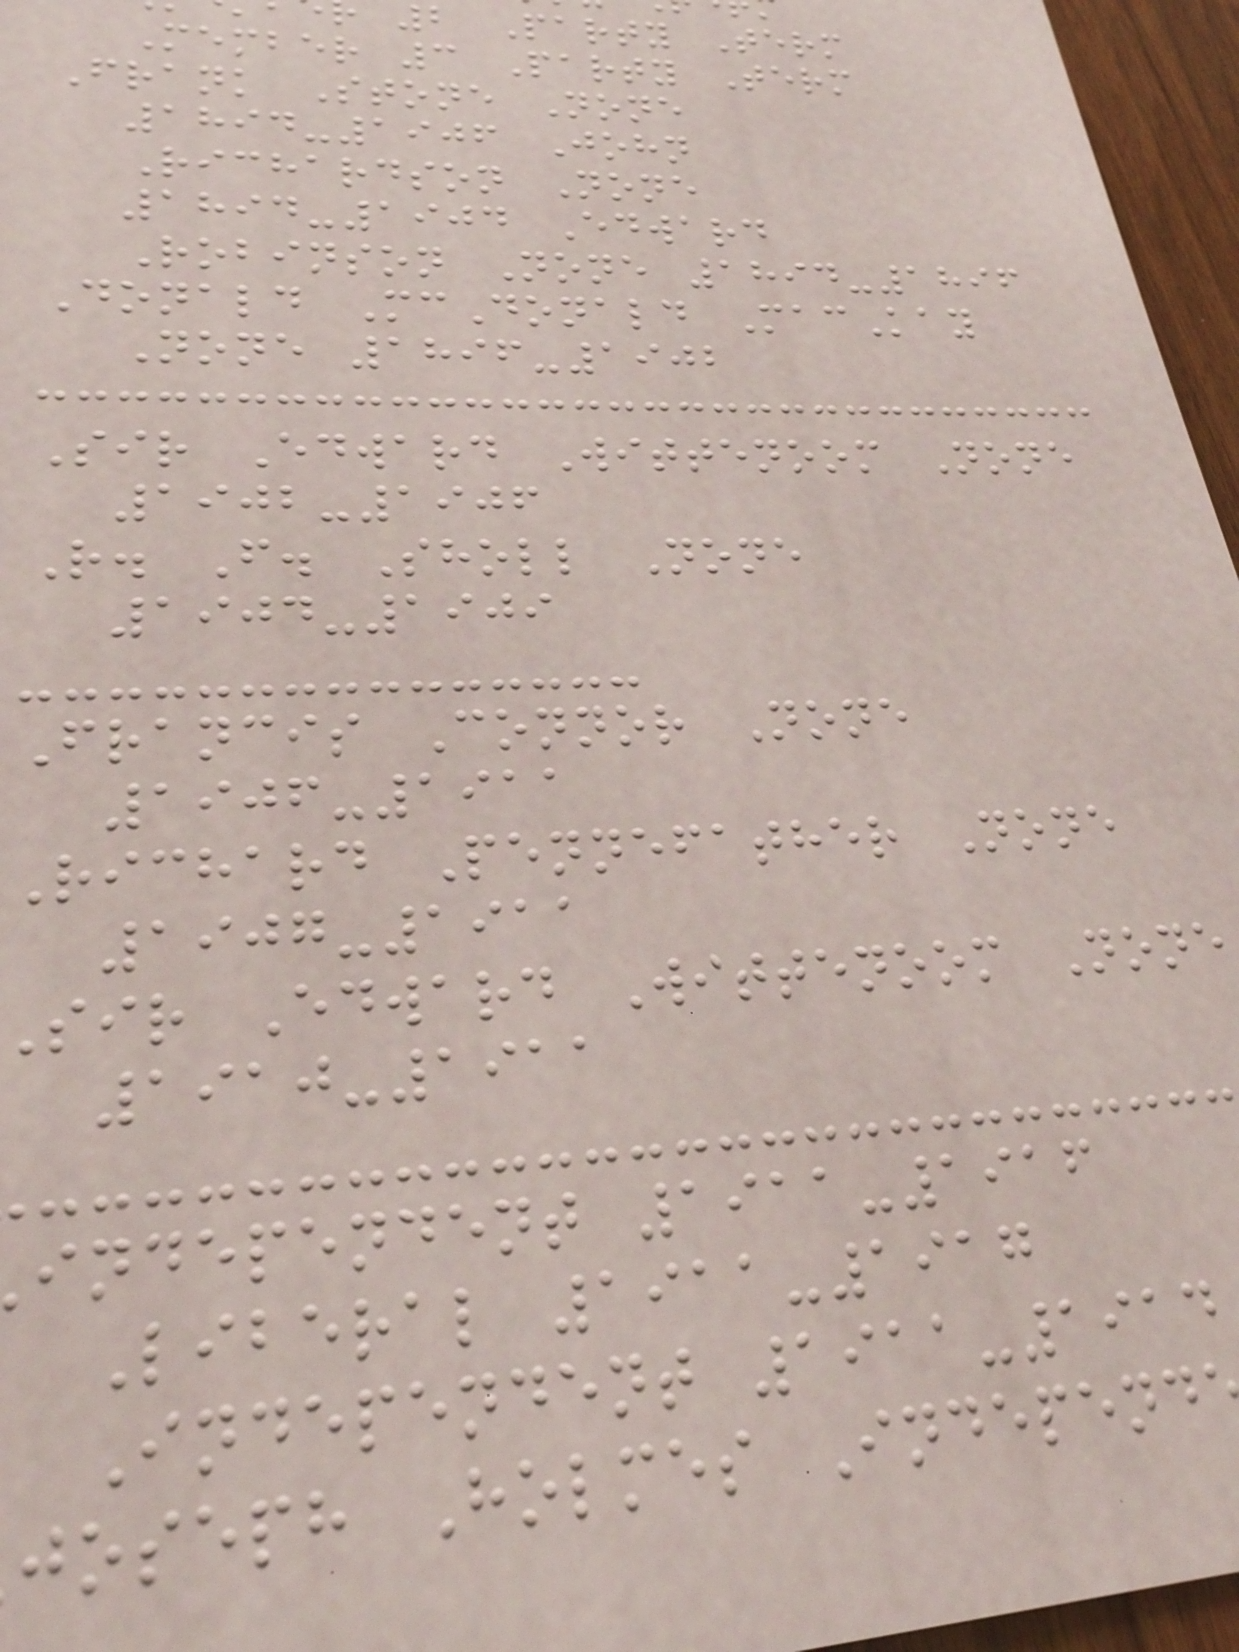2 Party Term
Member 3 Party Term
Frank Stone None
1894-1906 John
Richardson None
1894-1904 Edward
Robinson None 1894-1896
Donald McDonald MacKay
None 1896-1902
Sir Edward Wittenoom None
1902-1906
R. F. Sholl None
1904-1909
Francis Connor None
1906-1911
Richard Pennefather None
1907-1911
sir Edward Wittenoom None
1910-1911
independent 1911-1916
Liberal 1911-1917
Independent 1911-1914
joseph Holmes Independ
